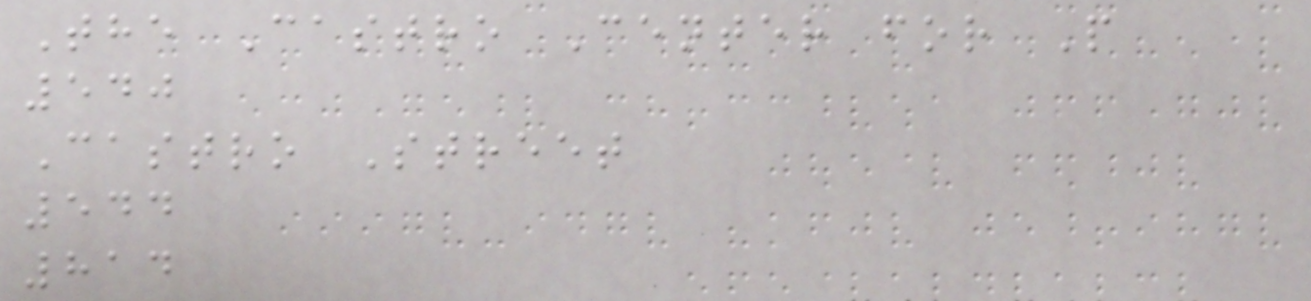The Castro Center for P
540
Castro Street
544
814
